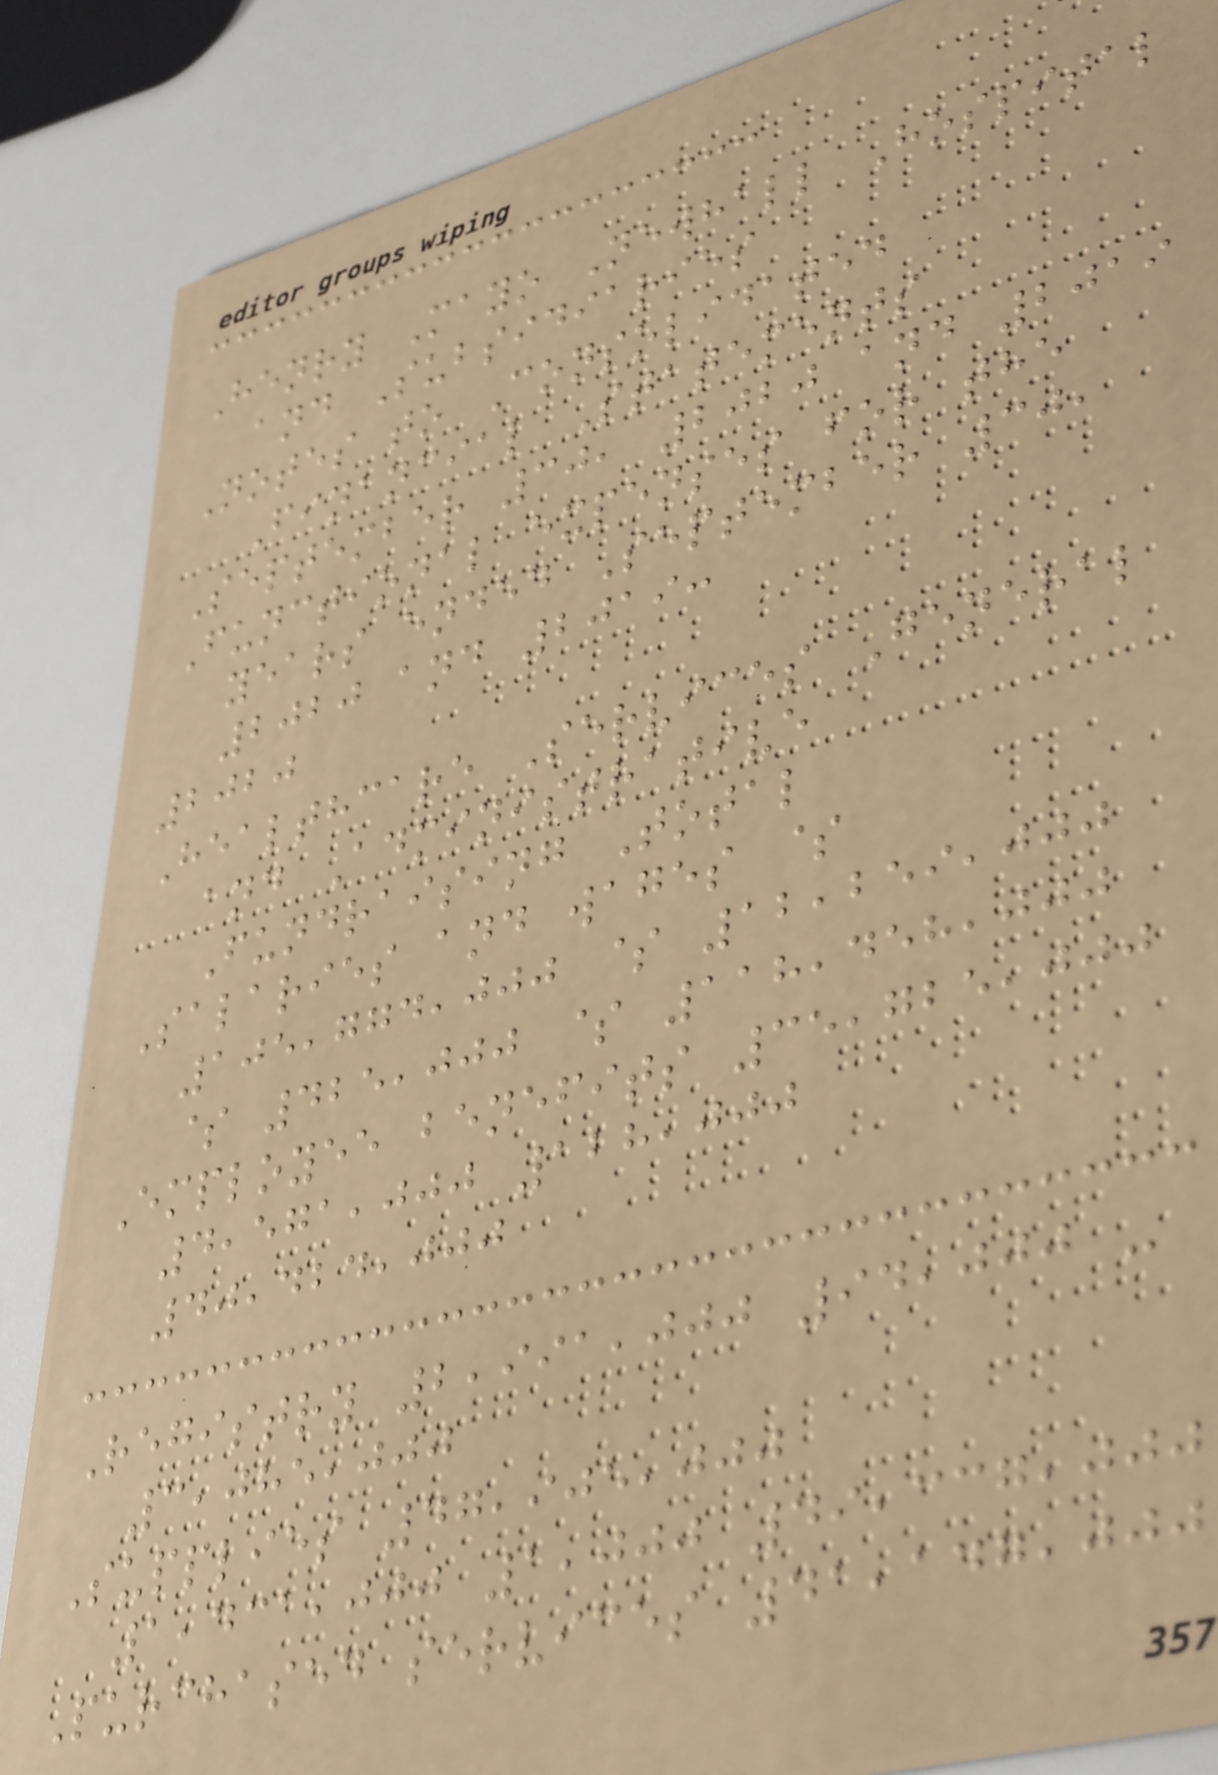Henry Mayo Newhall Hospital
and Subsidiaries
Notes to Consolidated
Financial Statements
September 30, 2020 and 2019
Functional expenses for the
years ended September 30,
2020 and 2019:
2020
Healthcare Services General
and Administrative
Fundraising Total
Salaries and wages $
105,774,000 $ 12,259,000
$ 425,000 $ 118,458,000
Employee benefits 35,725,000
4,571,000 128,000
40,424,000
Registry 2,991,000 94,000 -
3,085,000
Supplies 47,905,000
1,431,000 1,000 49,337,000
Purchased services 41,147,000
